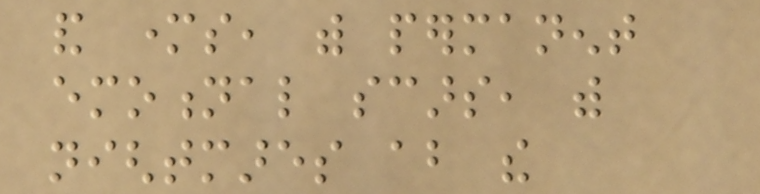and mothers, with permanent
emotional scars, with
nightmares about the
